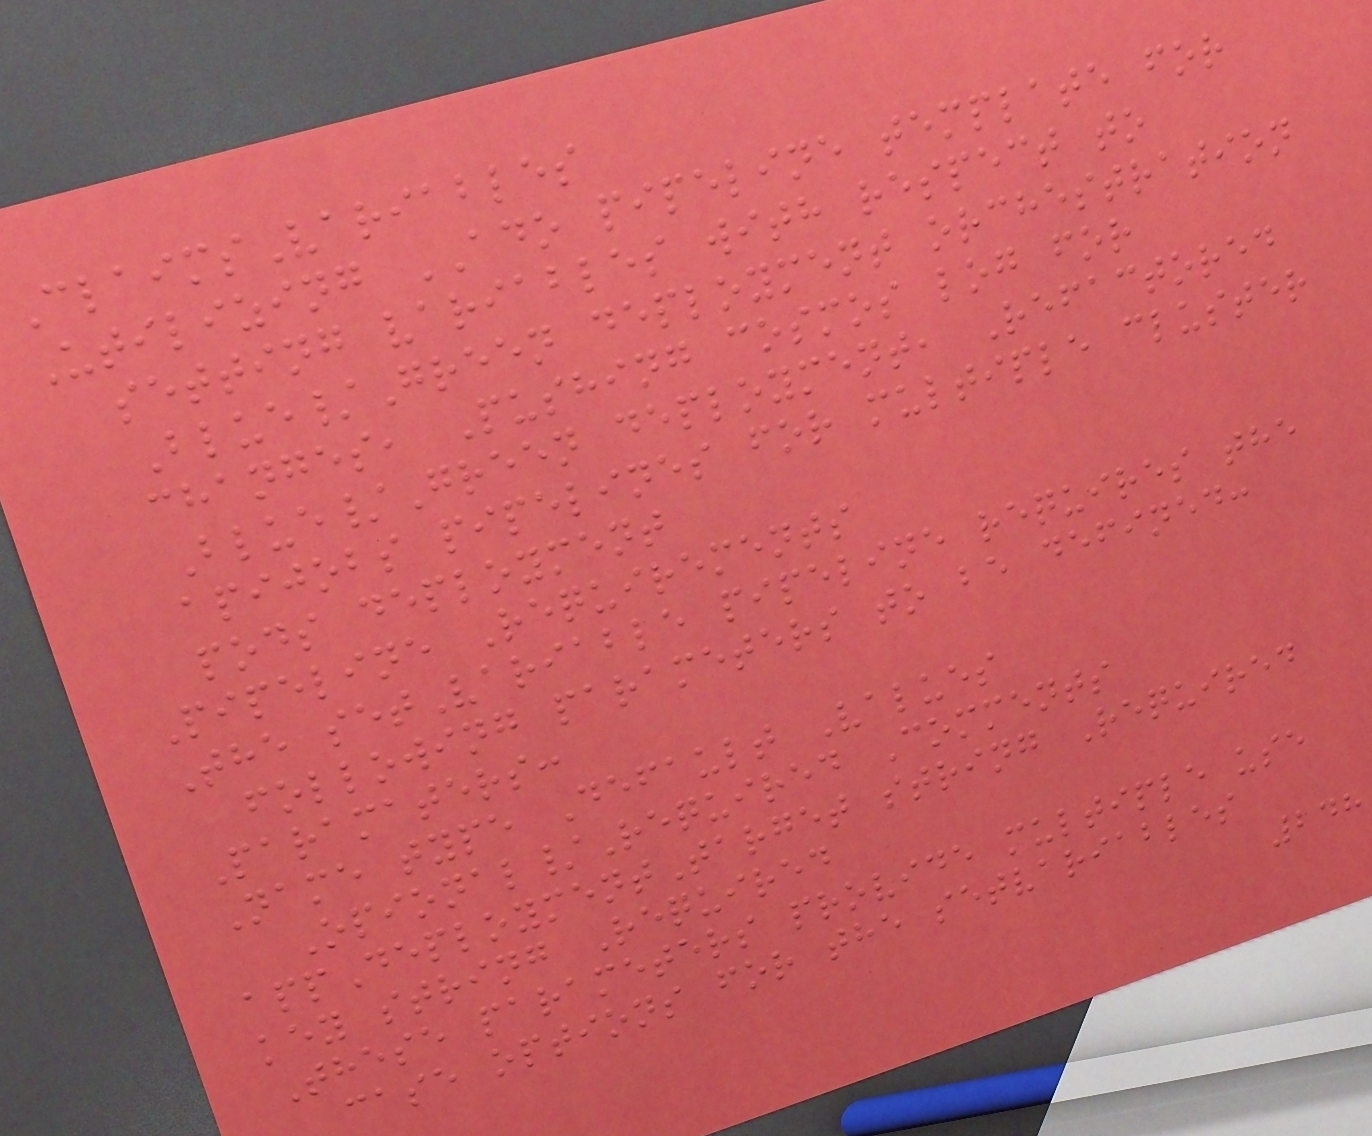ClaimsVariables
Utilizing ADO pipeline template for
setting variables with respect to
Blue/Green deployment orchestration
changes, Pushing cosmos log for
Blue/Green deployment, Refactored
apijobs pipelines for multiple cluster
pods deployment
Pipeline Requirements
The setVariable pipeline requires the
following parameters to be defined:
Paramaters:
Name type Default Values
Opional/Required Comments
appDeploymentTarget string Required
key string Required
These parameters provide multiple use
case options for the setvariables
248
